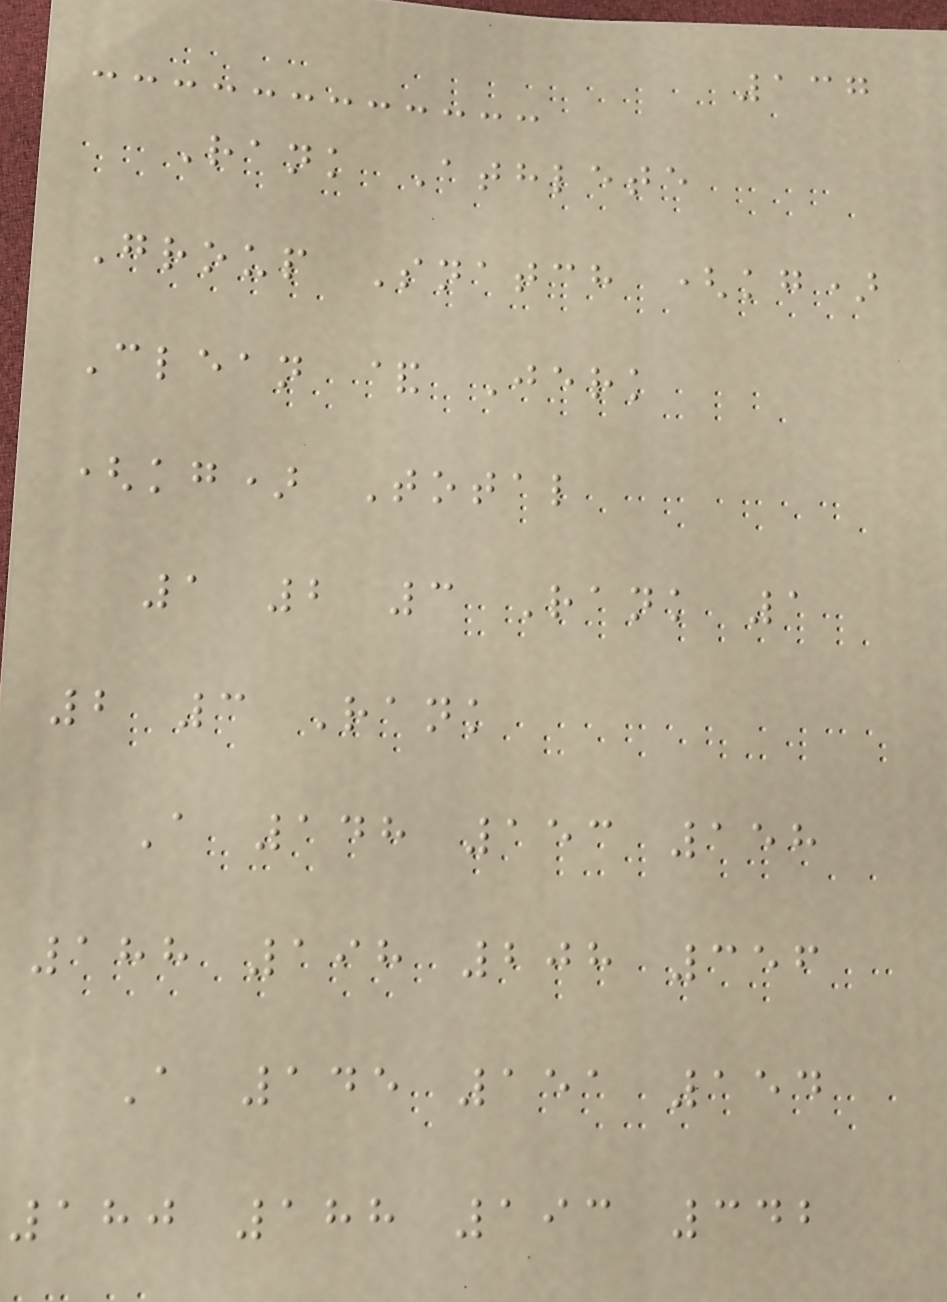137
Rank Athlete
Group Snatch (kg)
Clean & Jerk
(kg) Total
1 2 3 Rank 1
2 3 Rank
A 148 153 158
188 198 208 356
A 145 151 154
180 188 193 342
